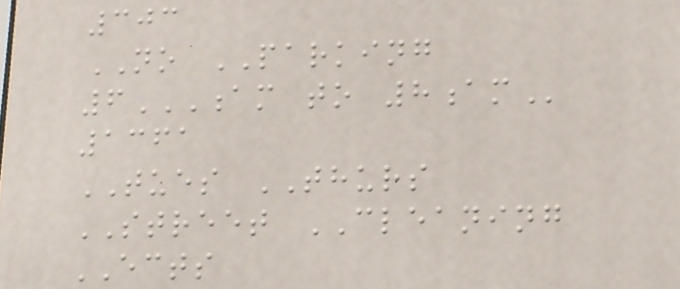303
NO PARKING
6AM TO 8AM
1361
TUES THURS
STREET CLEANING
ECTS
